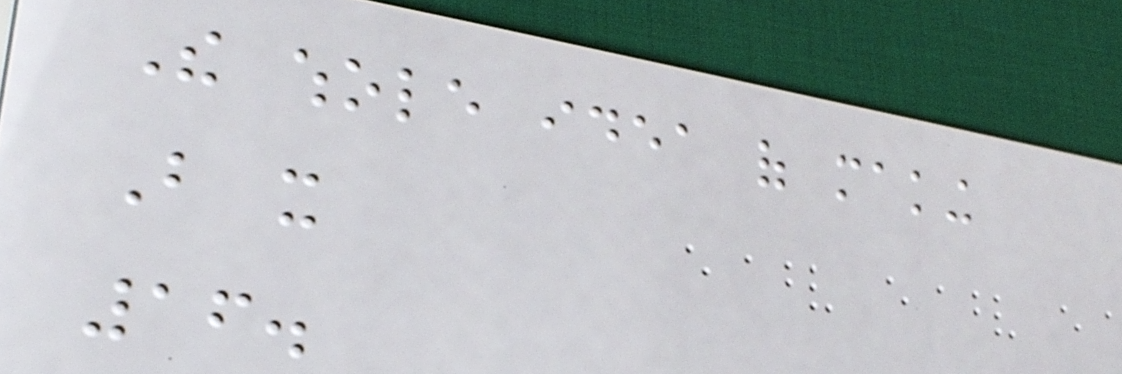The whole idea of making
But it
16.
